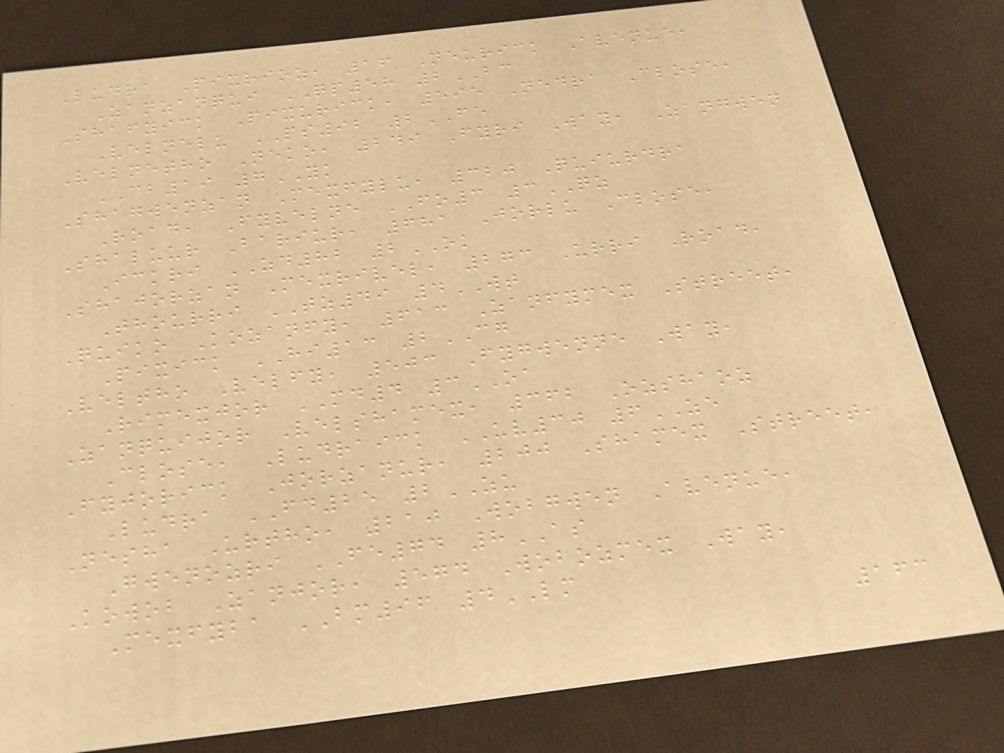Ludra Pixrioz, 16 Neurick Avenue,
Zanzanqui QP58 2BC
Shafyick Pixurick, 595 Nedra Close,
Velnelu PS92 2FE
Velnetho Neko, 249 Fyri Way, Zangwen
CB19 7YK
Shagwenzan Mexfylu, 320 Quiurdra
Road, Fyvelne FO3 3QZ
Shaluur Bariur, 681 Jorlu Close,
Ickri ZD82 2OK
Shajorzan Mexrivel, 273 Urri Road,
Thourri TZ49 4WT
Quiko Kozanfy, 613 Zanfymex Street,
Pixick HI13 2CG
Veltho Velfy, 503 Fygwenne Way,
Rimexjor MD4 3OA
Zanquijor Velshamex, 362 Ozshaoz
Close, Ludraick UV30 6ZE
Fyjorick Jorzanur, 200 Shamex Street,
Ludra FD25 2ZU
Nesha Urtho, 210 Wobgwen Avenue,
Gwenozri FE74 8AS
Kowob Zanjor, 574 Wobozmex Way,
Mexfyba BM96 4LM
163
